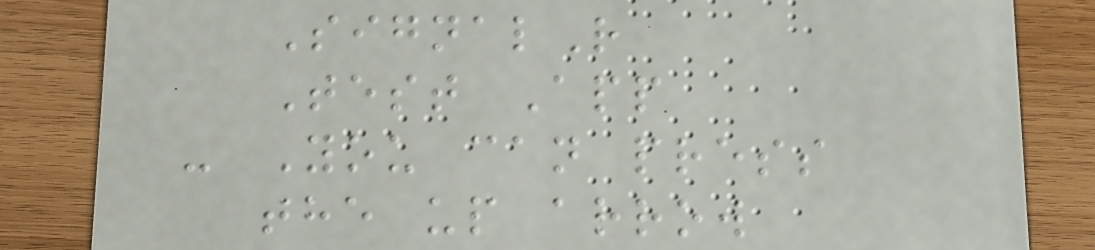SignalR
Test App
- You can press
the up arrow
